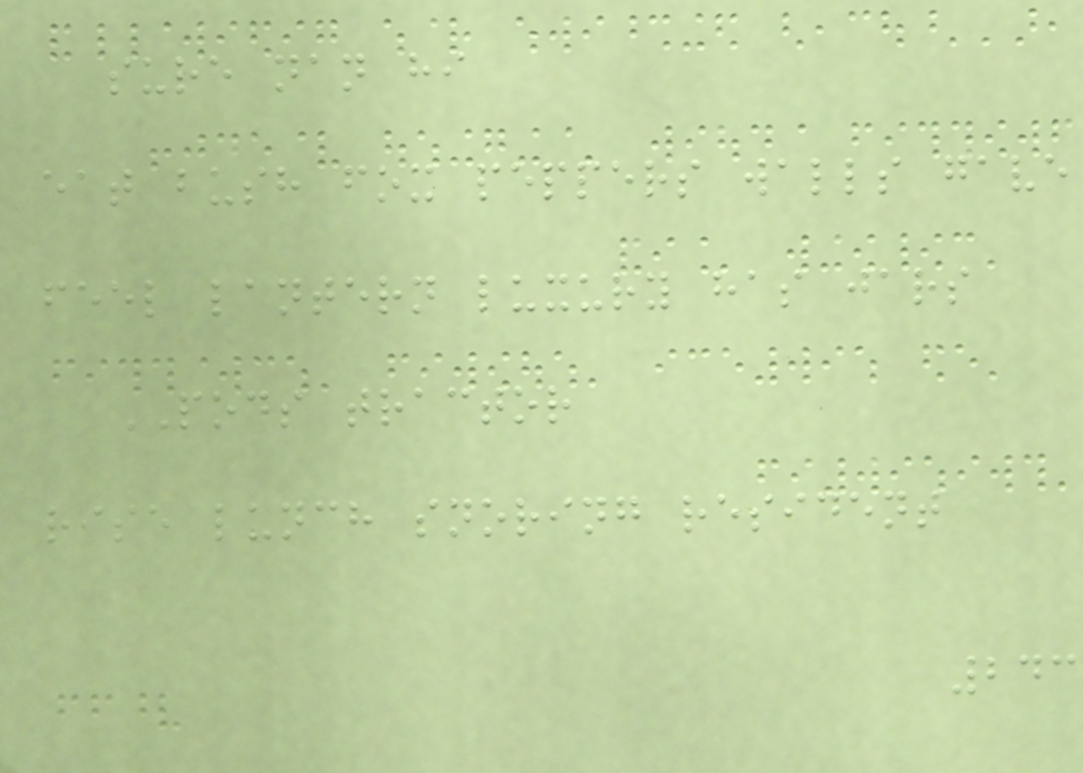sure nan hi
eat bush fox peppers walls gave
feel lantern luxury has jars
PODS tractor
rise lunch snoring resident
243
